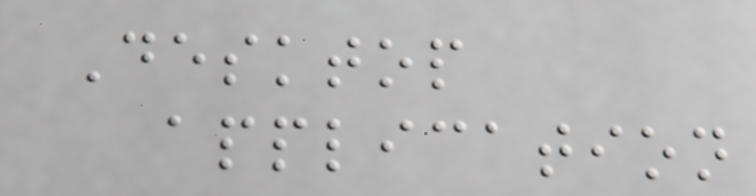Desktop
application
